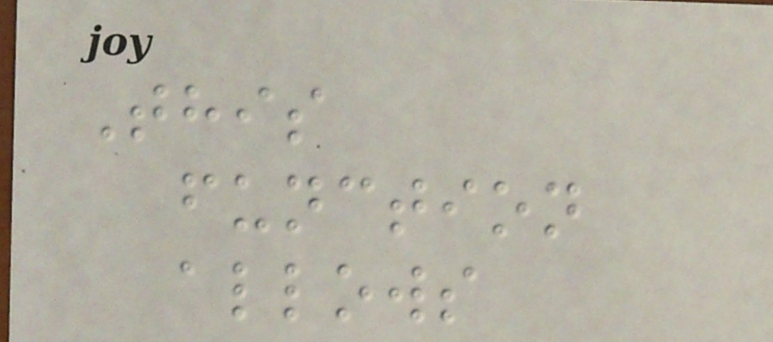This
function
allows
